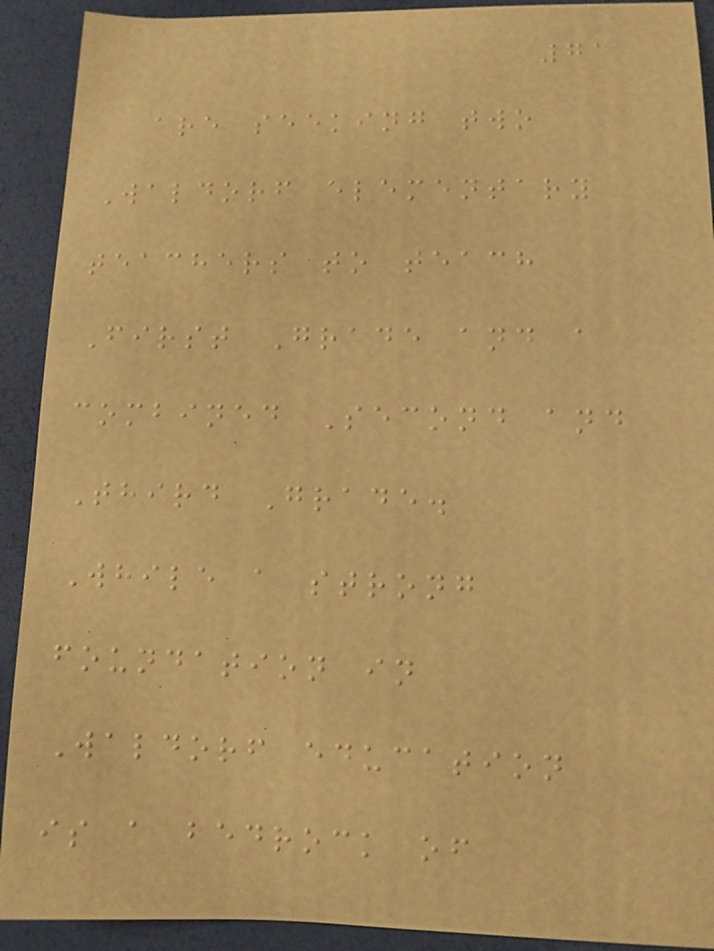71
are seeking two
Waldorf elementary
teachers to teach
First Grade and a
combined Second and
Third Grade.
While a strong
foundation in
Waldorf education
is a bedrock of
